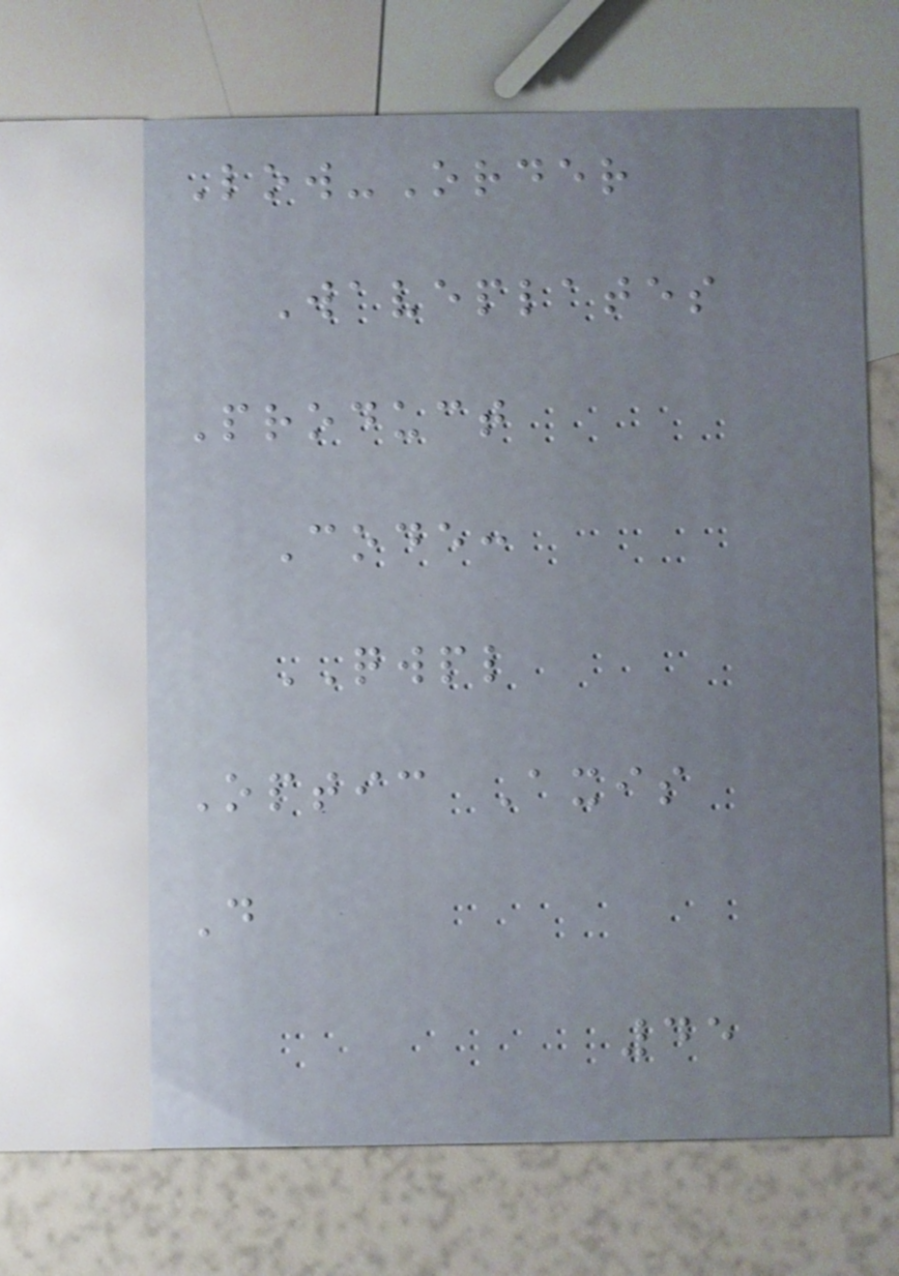Low-Order
Waveplates
Product
Code:
QWPL
Optic Axis
D
45
